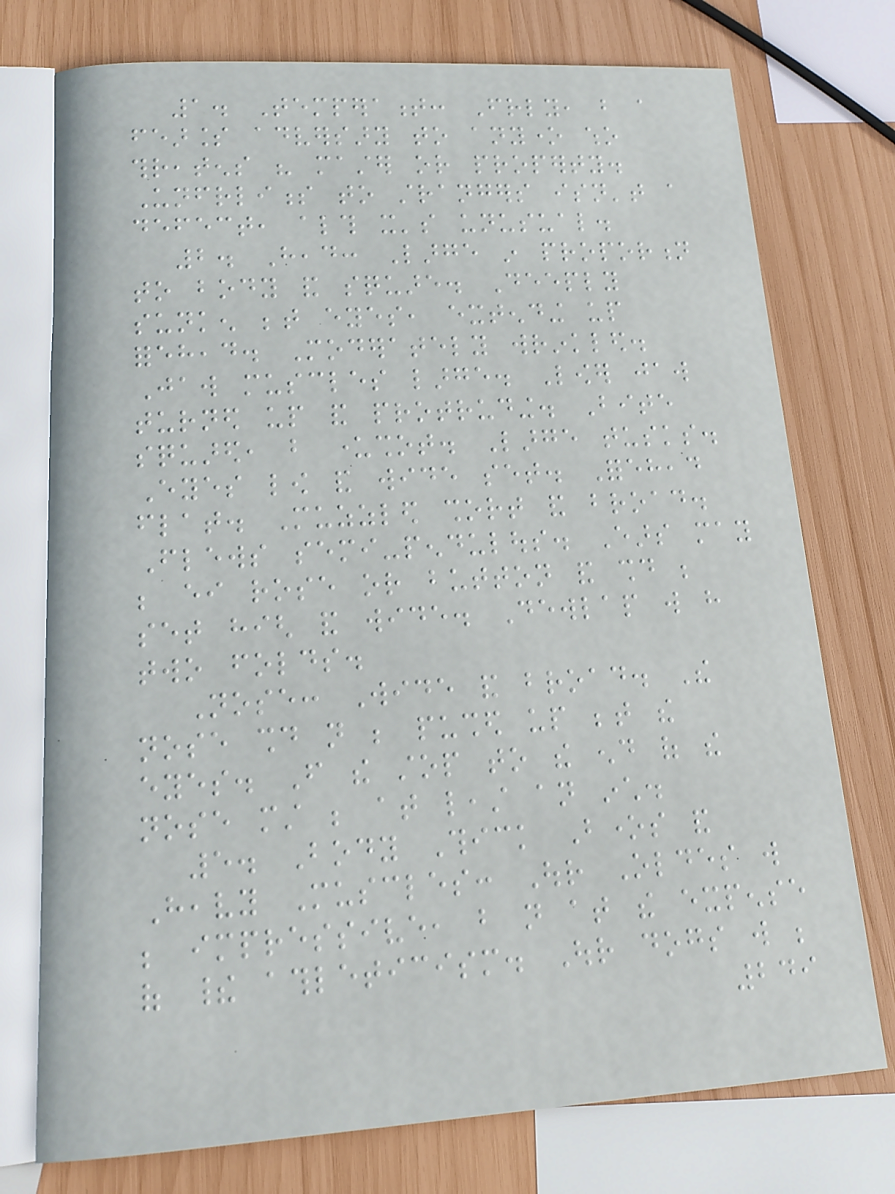1. Temperament: Friendly, but a
fearless adversary to anyone who
threatens his master or property.
Unfriendliness to strangers isn't a
defect, although it's unusual.
2. Head: Large in proportion
to body and square. Deeply
sunken between eyes, extending up
forehead. Moderately wrinkled.
Jaw muscles large. Lower jaw
turned up and protruding. Bite
squared, but undershot. Large tusks.
Eyes low and wide set. Forehead
flat. Muzzled short and broad.
Flews semi-pendulous. Ears may
be either rose or button and should be
set high and wide. Dewlap will have
two folds.
Nose: Wide and broad. The
nose should not be pushed up between the
eyes. From the stop to the end of the
nose must be at least an inch.
5. Body Thick Bones and
Heavy Muscles: Our Oldes will
be impressive, but not at the expense
of their athleticism. Our dogs will be
249
